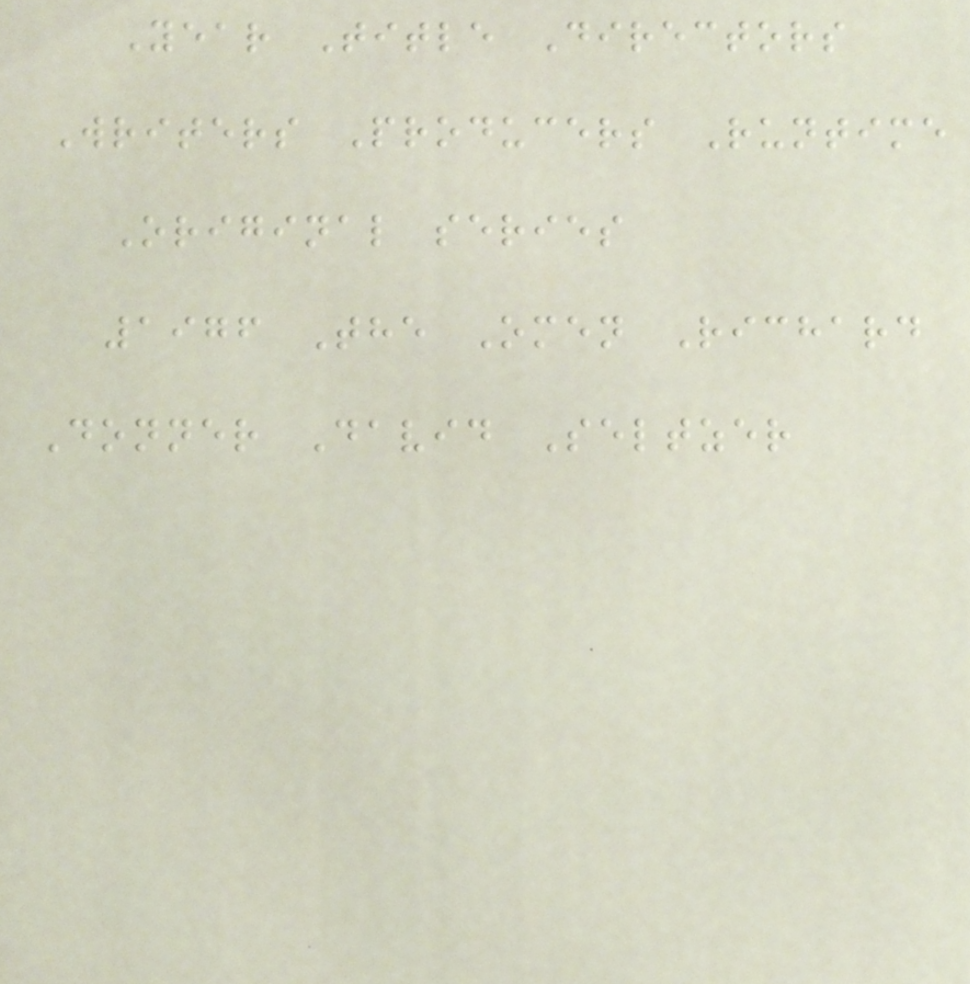Year Title Directors
Writers Producers Runtime
Original series
1976 The Omen Richard
Donner David Seltzer
